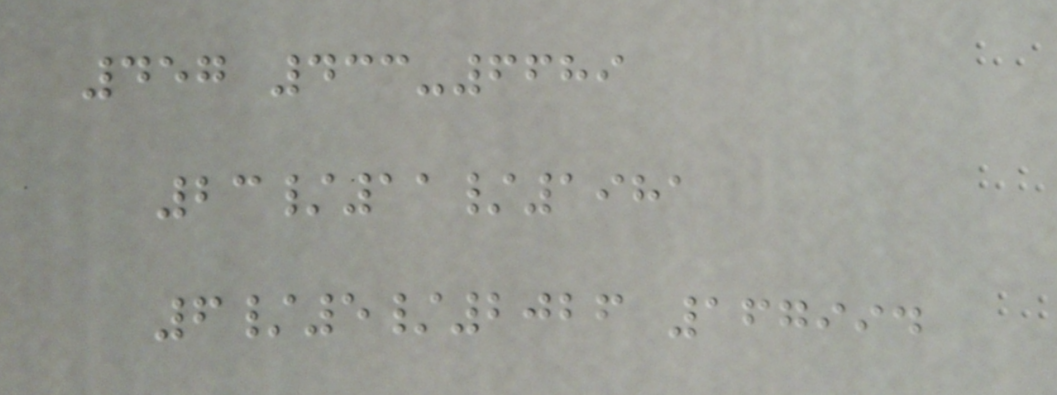457 433-6689
23/11/1981
6/5/2026 167994
